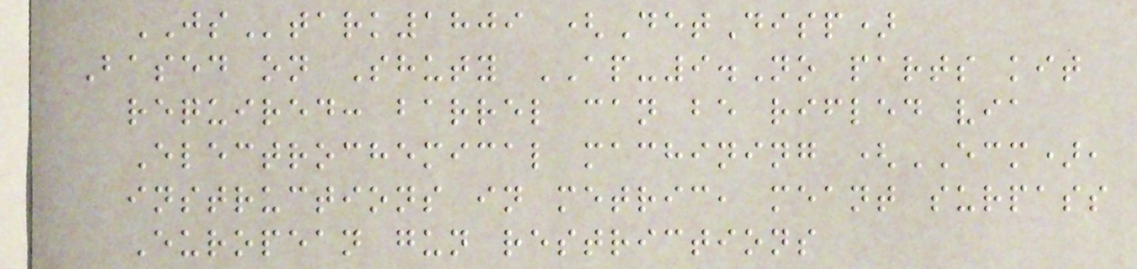JStark1809 (DetDisp)
Based on Shuty AP-9.No parts kit
required: barrel can be rifled via
Electrochemical machining (ECM),
instructions in metric, meant surpass
European gun restrictions
